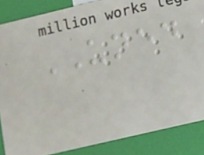UNED
